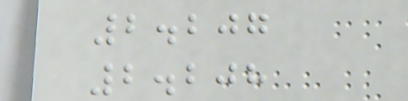2.207
2.208
